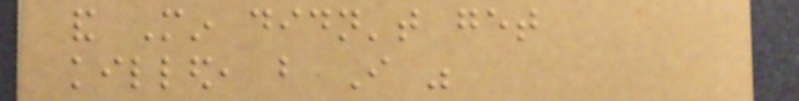and Min didn't get
killed, but I was
